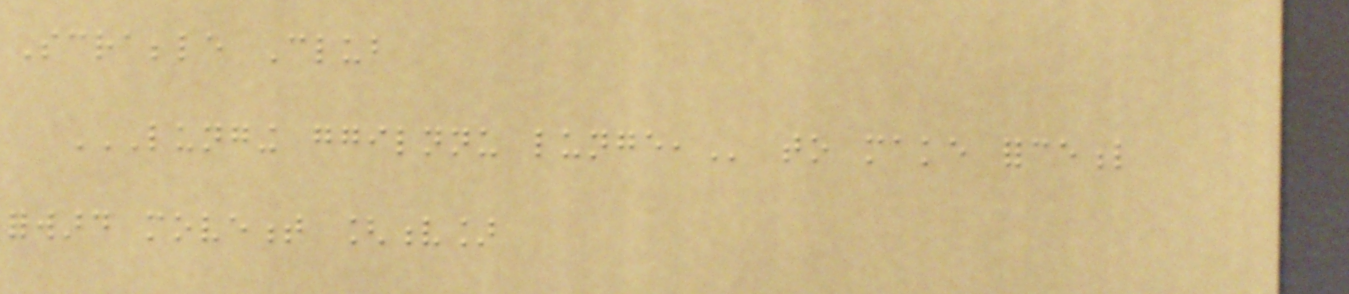Scrabble Club
LUNGING GGILNNU LUNGE, to make forceful
forward movement [v]
